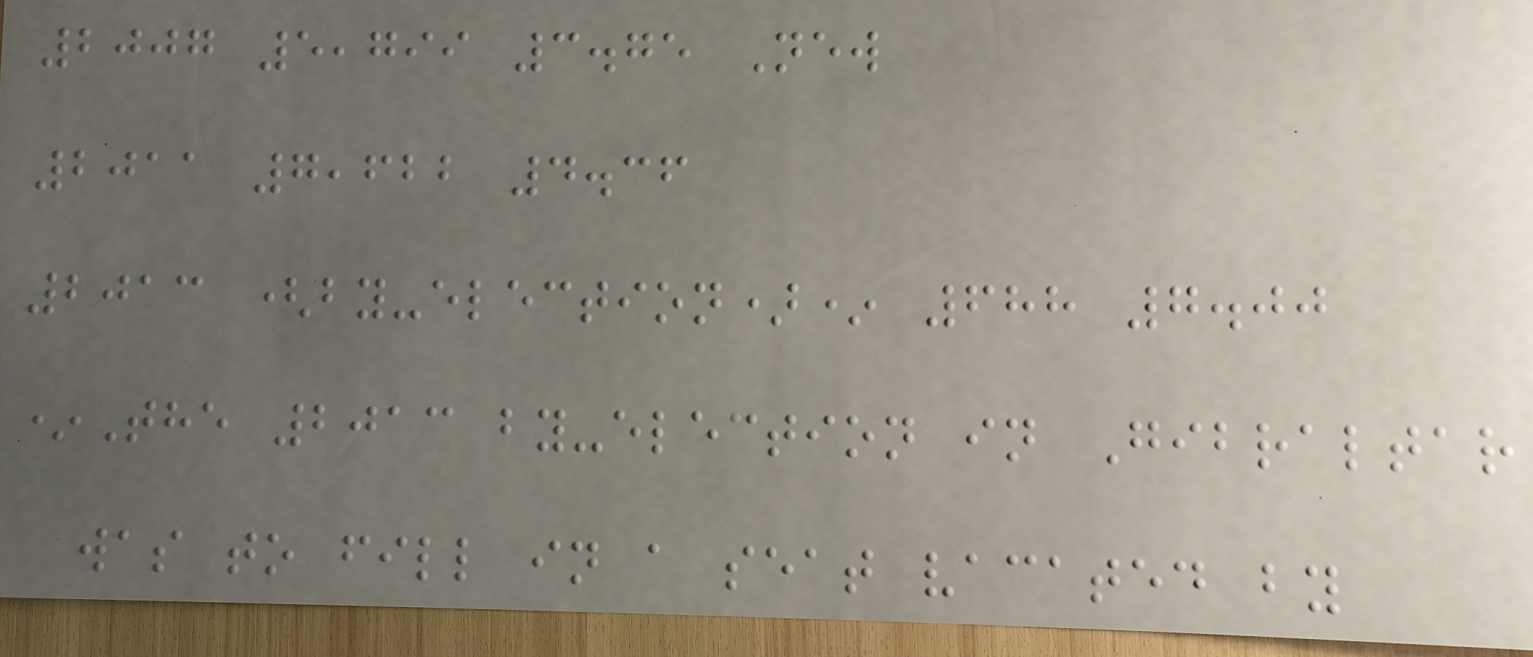2007 5,799 3.75 New
2011 7,622 4.36
2013 (by-election)* 688 7.00
*The 2013 by-election in Gibraltar
was to fill in a seat vacated by
